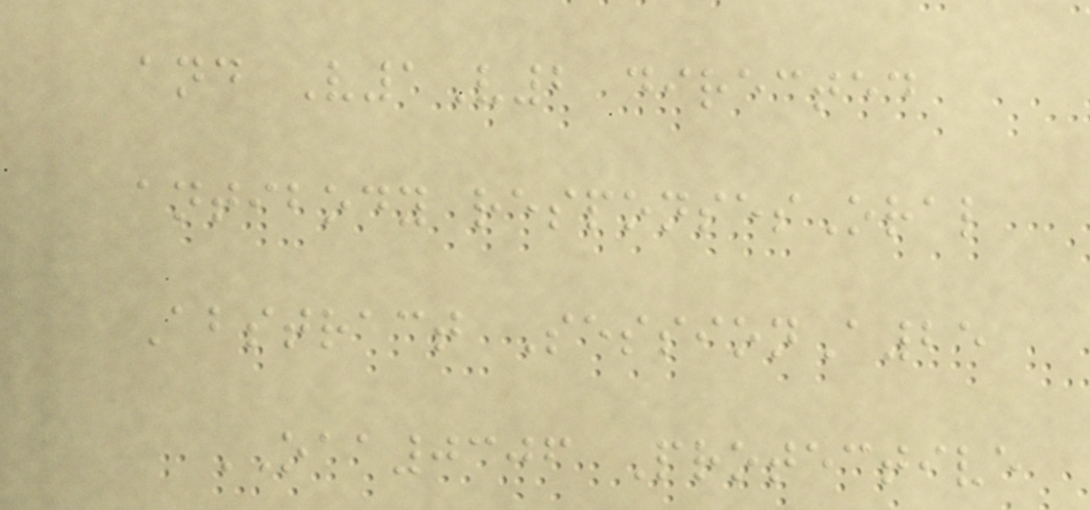and V1V2 directed
antibody responsesOral
Abstract SessionA25
OAA0306 Protective
